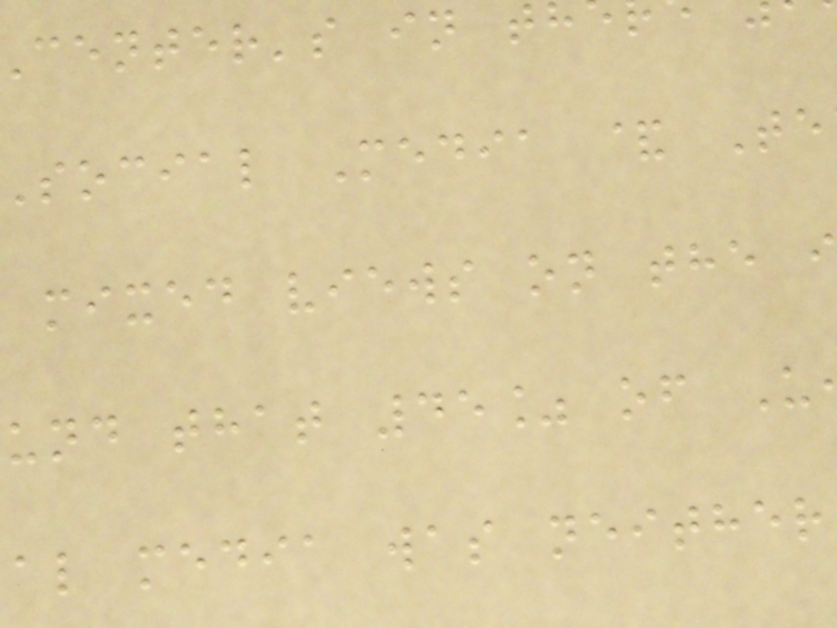center's in t
social Media & Te
mixed views on the
und that 45% of U
al media was neither
